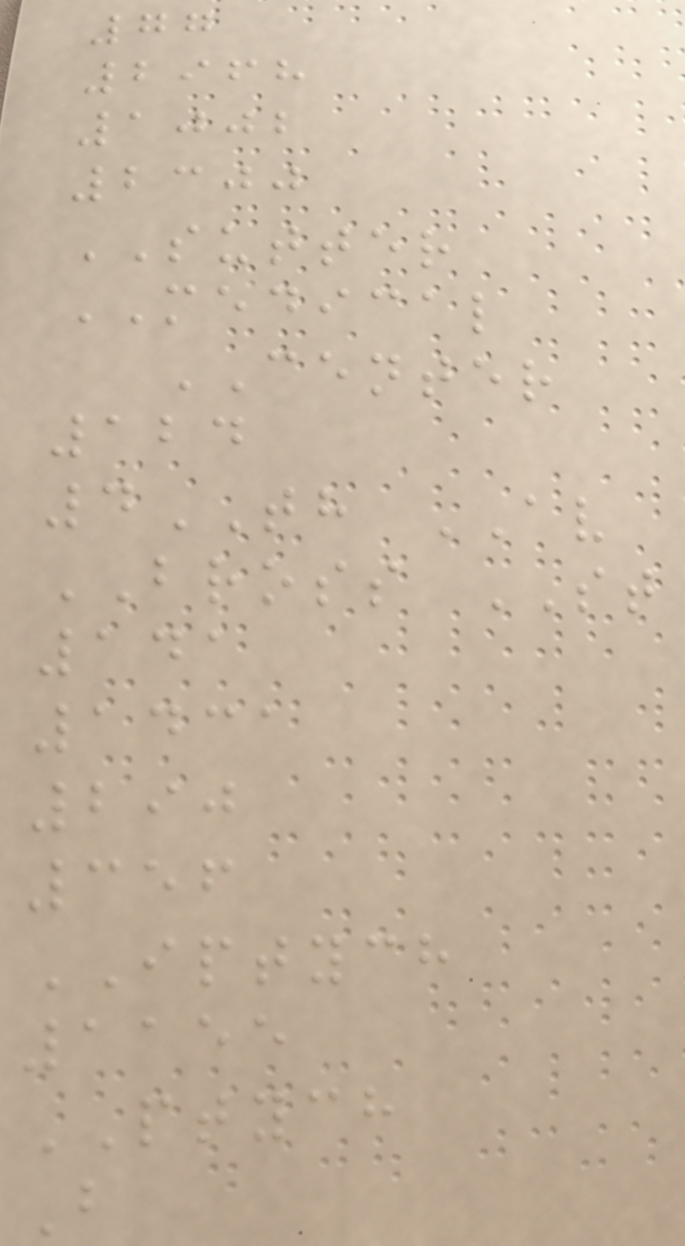77
2968
1002
2300
SUTTER
MEDICAL
CENTER
124
4TH AV
BROSS ST
141
1431
290
356
IPTYCH
1155
PTYCH
B
